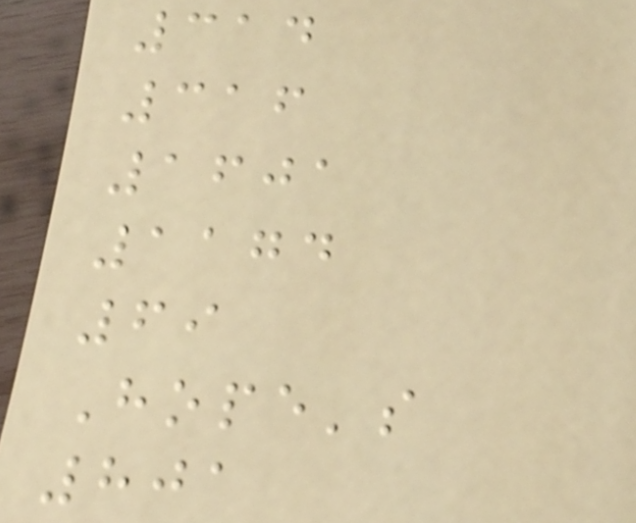314
316
1601
1174
69
Hope's
801
